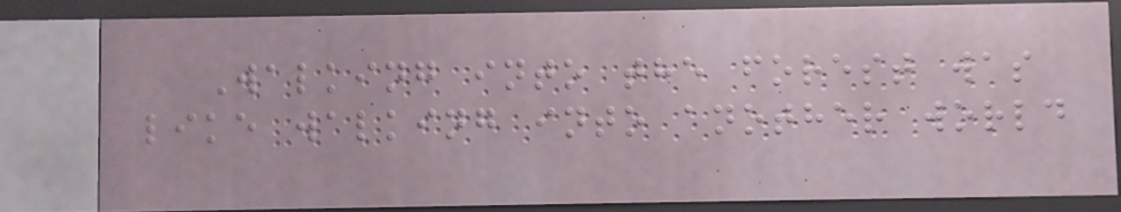Walking into the forest was
like walking into another world
